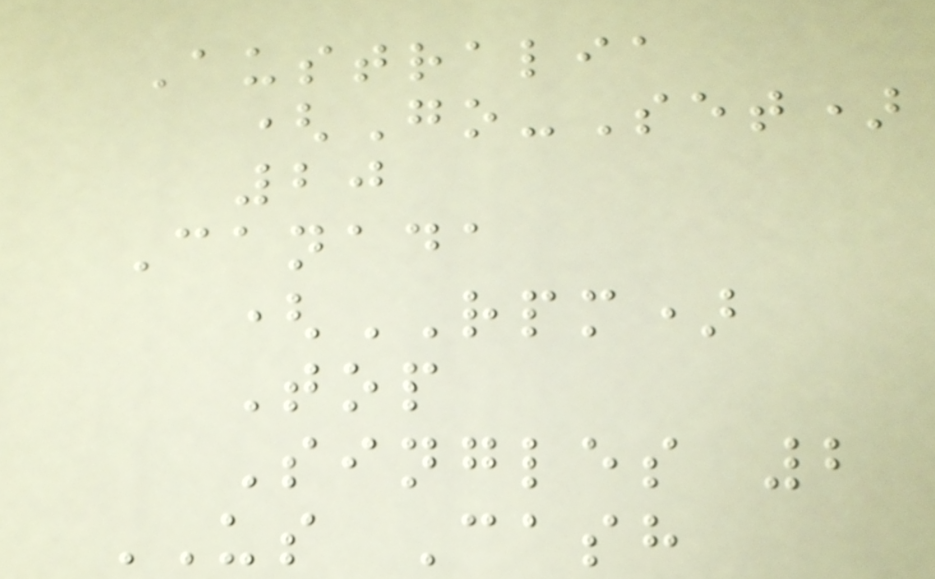Australia
(Go-Set)
20
Canada
(RPM)
Top
Singles 2
US Cash
